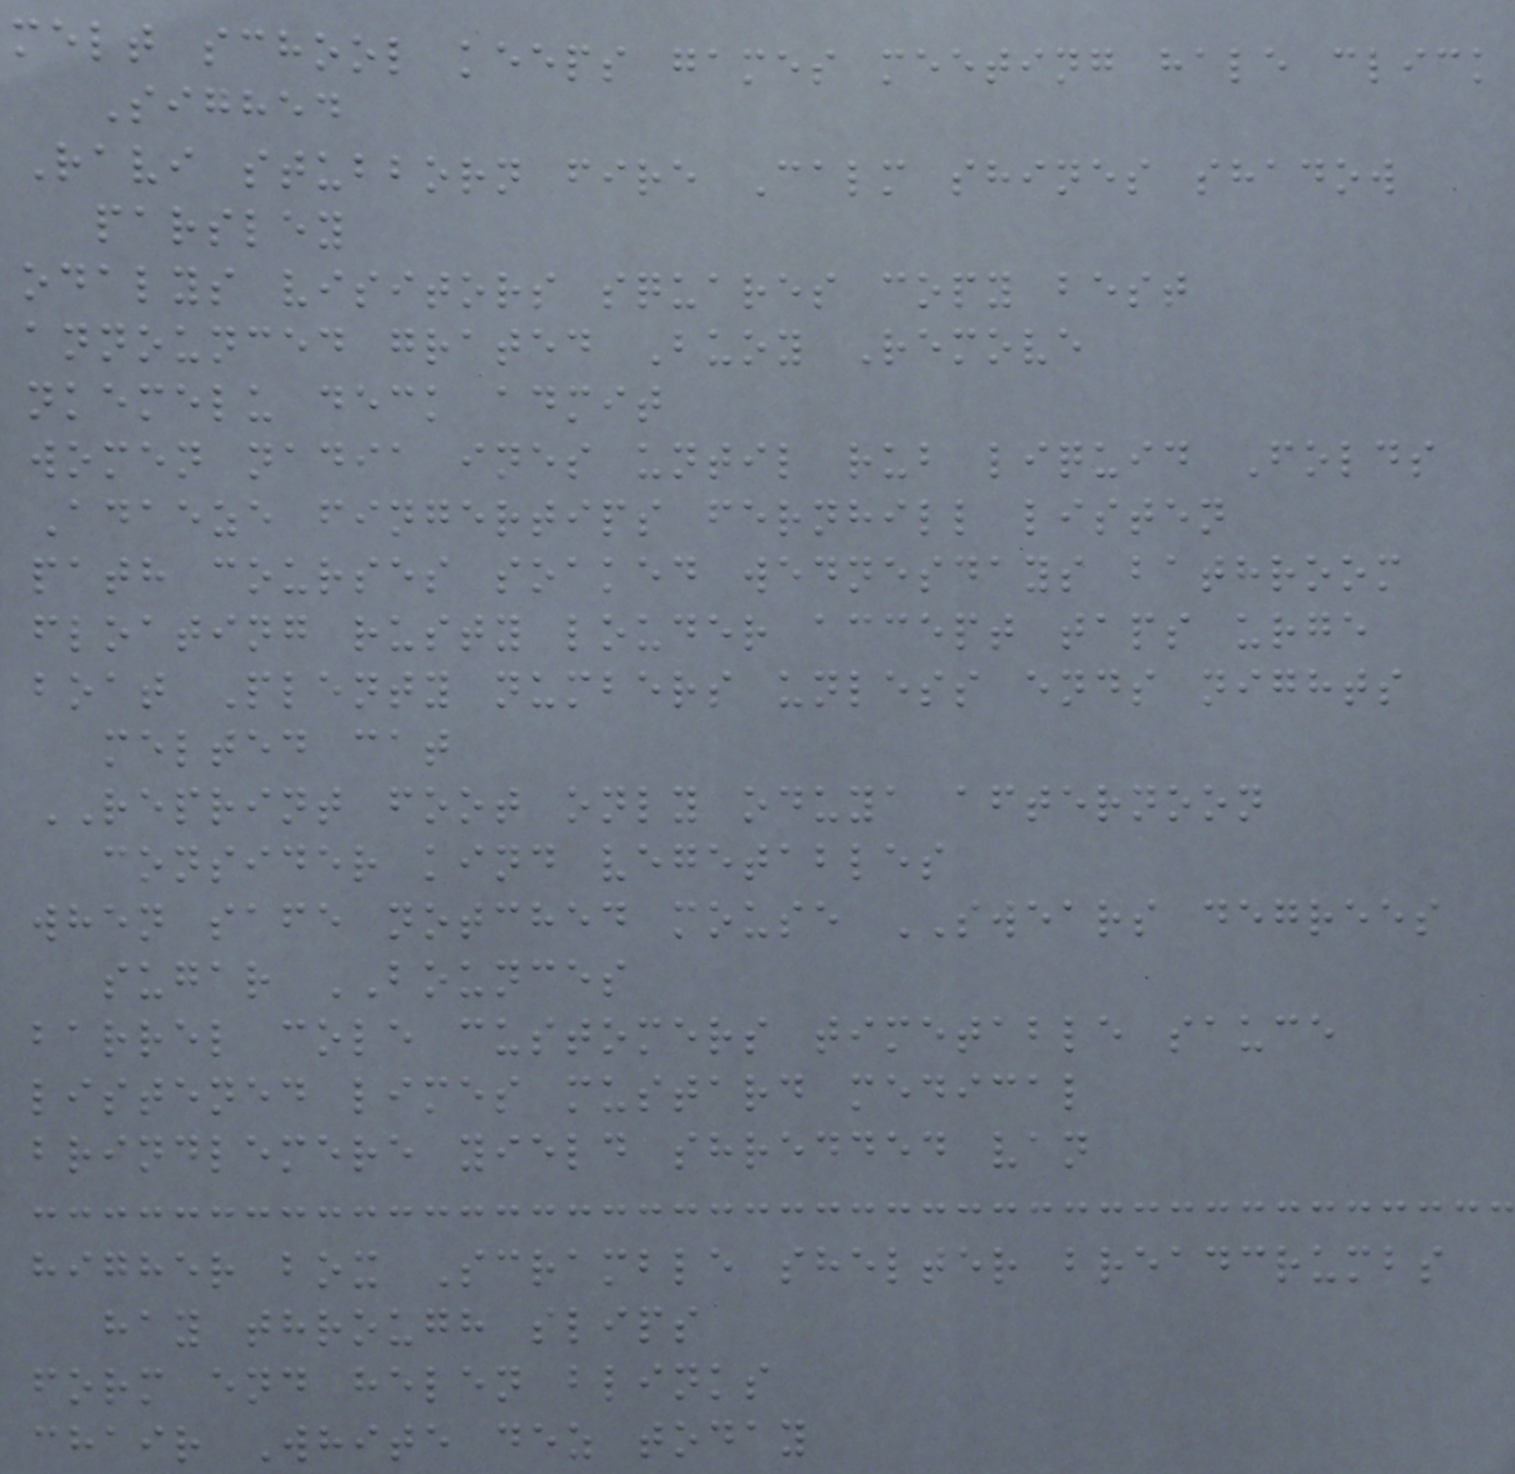melt school keeps games meeting hale click
Sighed
Ravi stubborn fire Calm shines shadow
parsley
odalys visitors squares copy best
announced grated Buoy Remove
nkemelu deck admit
women nadia ines until rub liquid Folds
Adaeze fingertips fernhill listen
path courses soaked wednesdays bathroom
floating rusty louder accept taps urge
boat Plenty numbers unless ends nights
melted cat
REPRINT foot only oduya afternoon
consider kind vegetables
when safe notched mouse SWEARS degrees
sugar BOUNCES
barrel cole customers timetable sauce
listened limes mustard medical
brindlemere yield shredded van
higher box Scramble shelter breadcrumbs
hay through slips
form end helen blinks
chair White dez today
